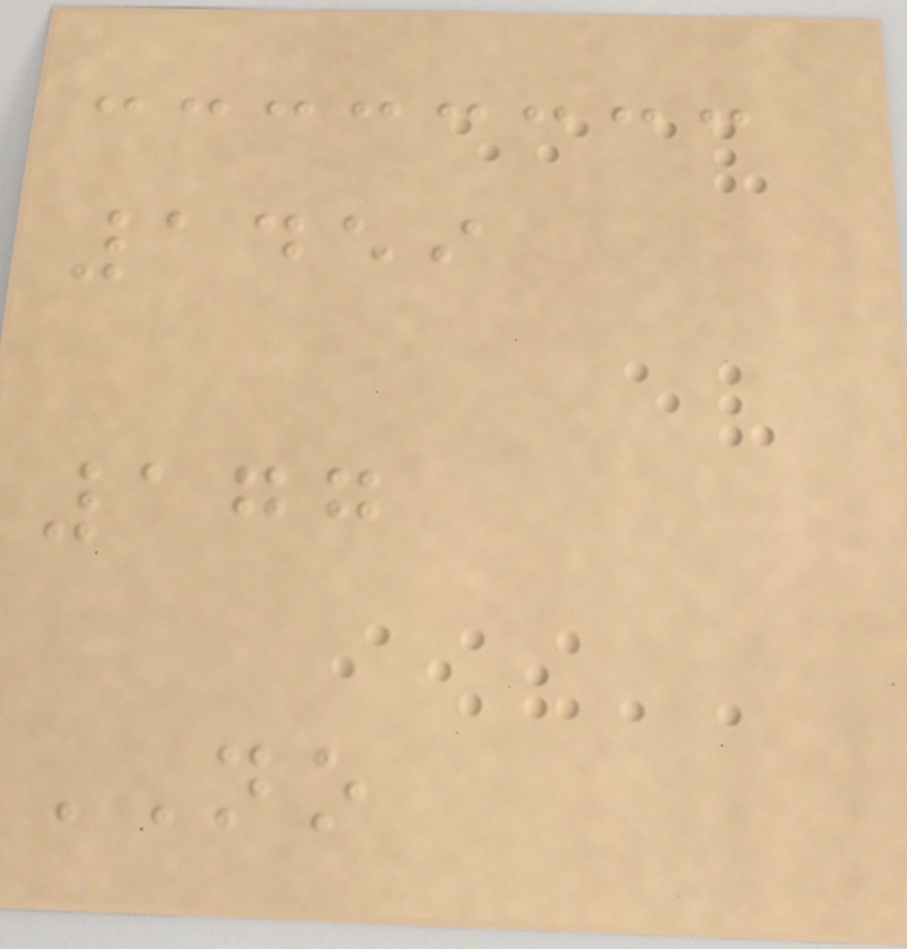1459
177
NO
